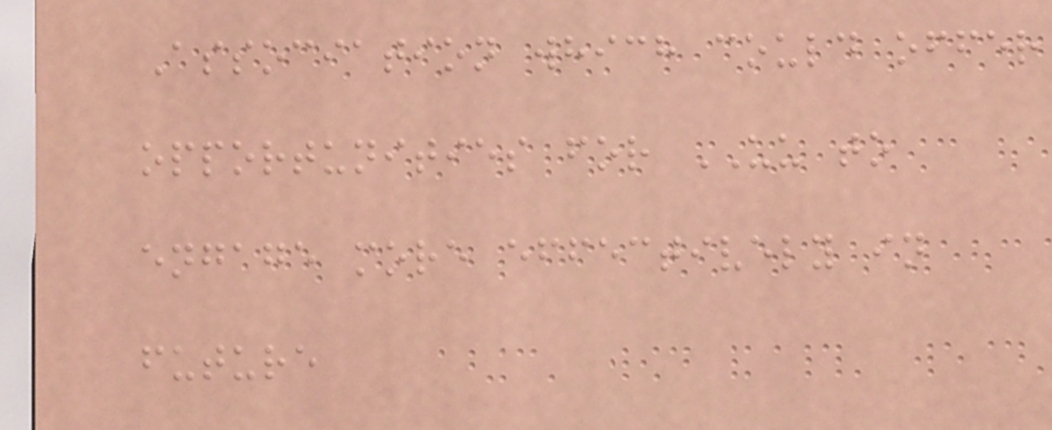Association which could offer
opportunities for UU to
engage more effectively in
future
